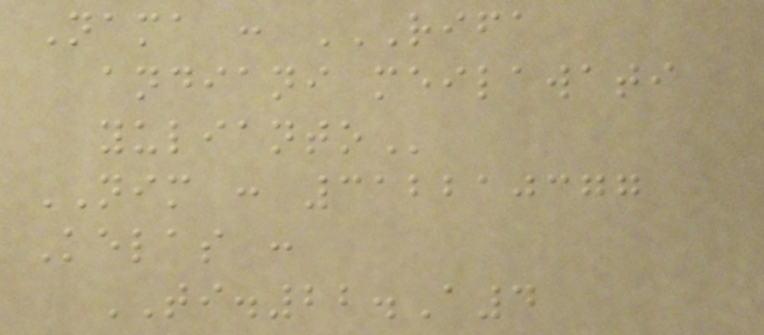Nama : RIFA
ANDIANI MEILAWATI
YULIANTO
NIM : 312210377
Kelas :
TI.22.A4
